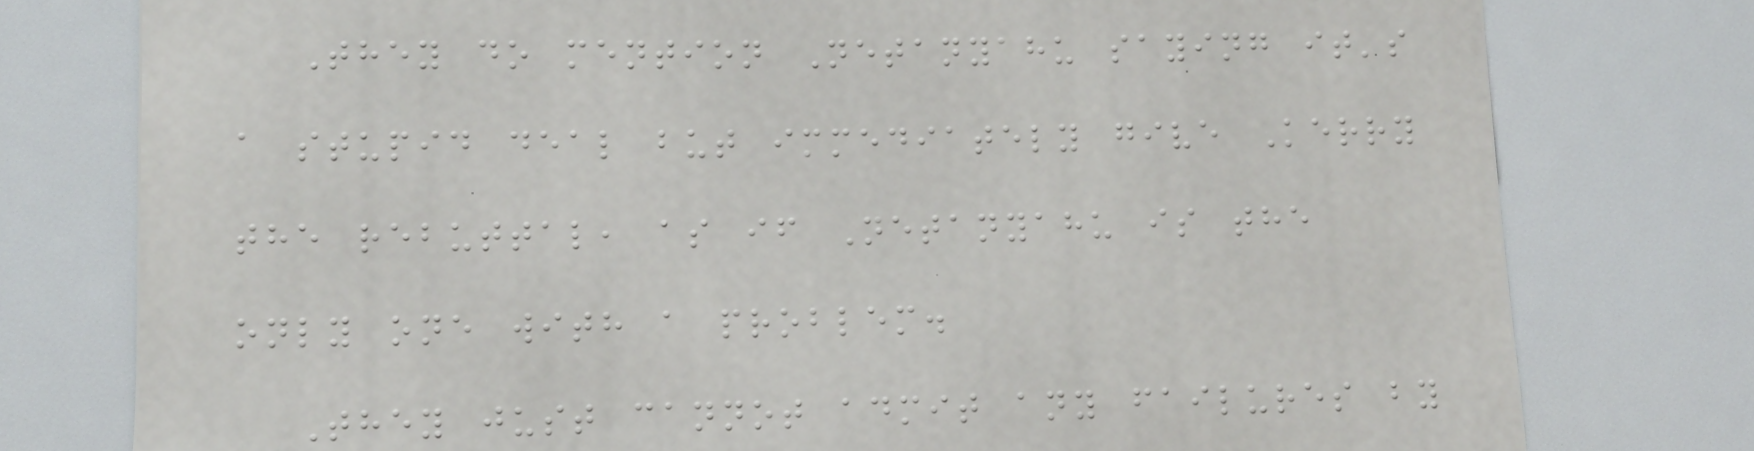They do mention Netanyahu saying it's
a stupid deal but immediately give Kerry
the rebuttal, as if Netanyahu is the
only one with a problem.
They just cannot admit any failures by
